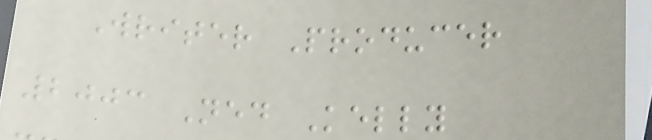Writer Producer
2003 Ned Kelly
